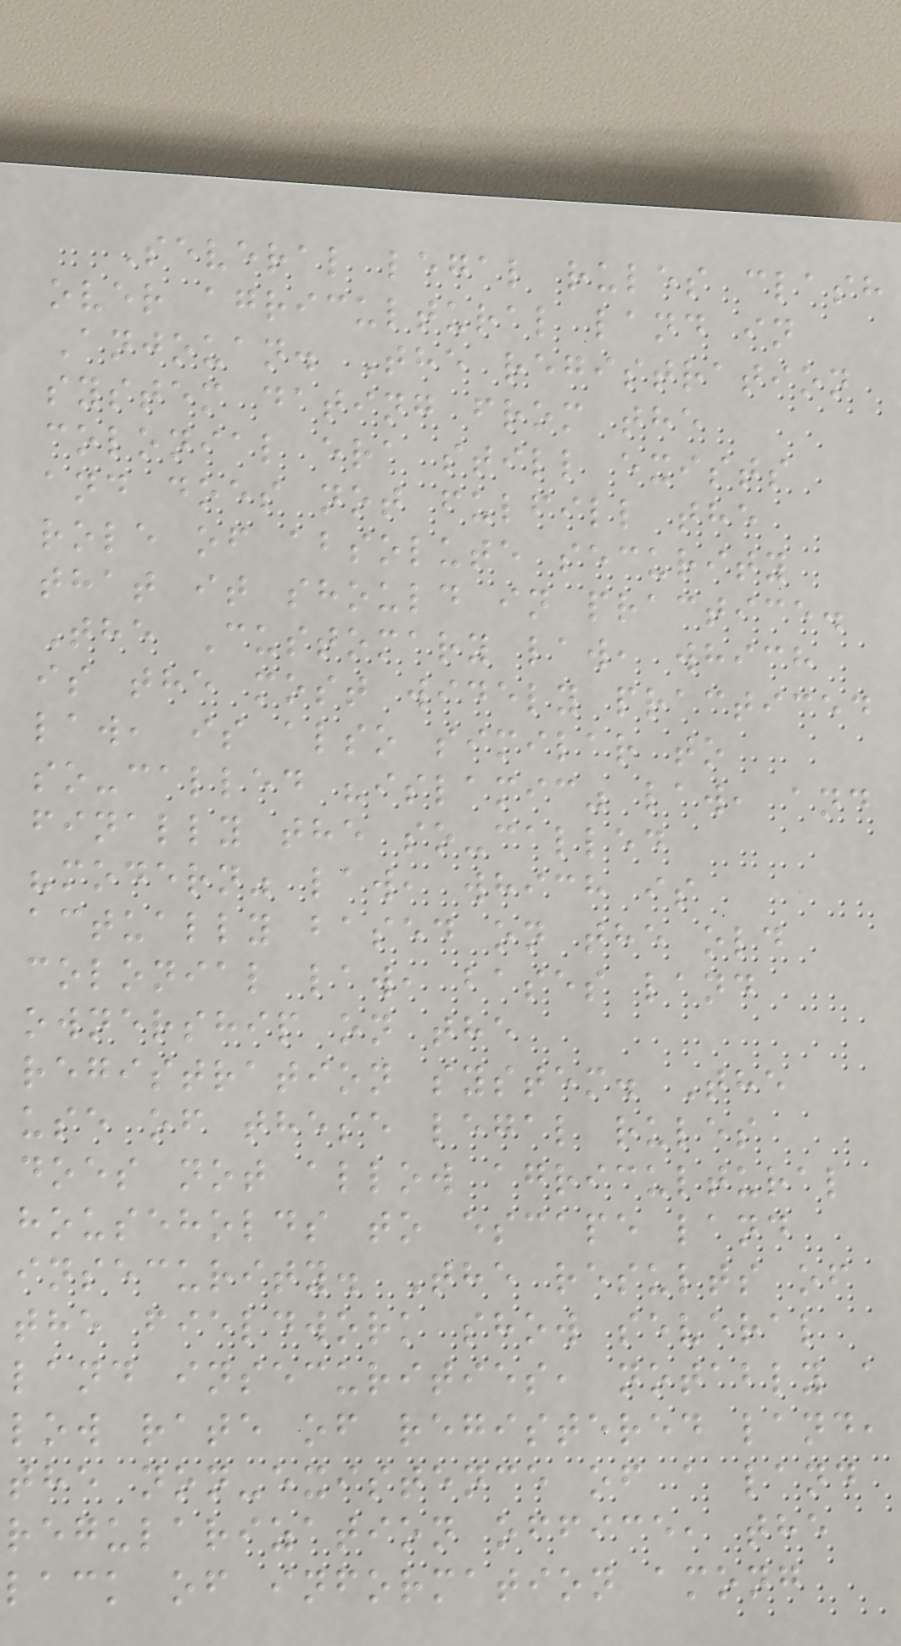Several legal rules clash
over agricultural land in
Anjouan. The registration
system dating from the
colonial era still exists
and does not fulfill the
role of absolute security
that it should in practice.
The Customary law, which
is the most widely practiced
law, is also similar to
so-called "islamic" law, and
finally the so-called
"modern" law, which is
actually based on the old
colonial law, bases land
ownership on the
registration system. The
use of these legal rules
does not allow agricultural
households to escape land
insecurity. The results of
the fieldwork show several
land insecurities, notably a
low rate of registered land,
the non-existence of a land
regularization office, the
lack of information among
